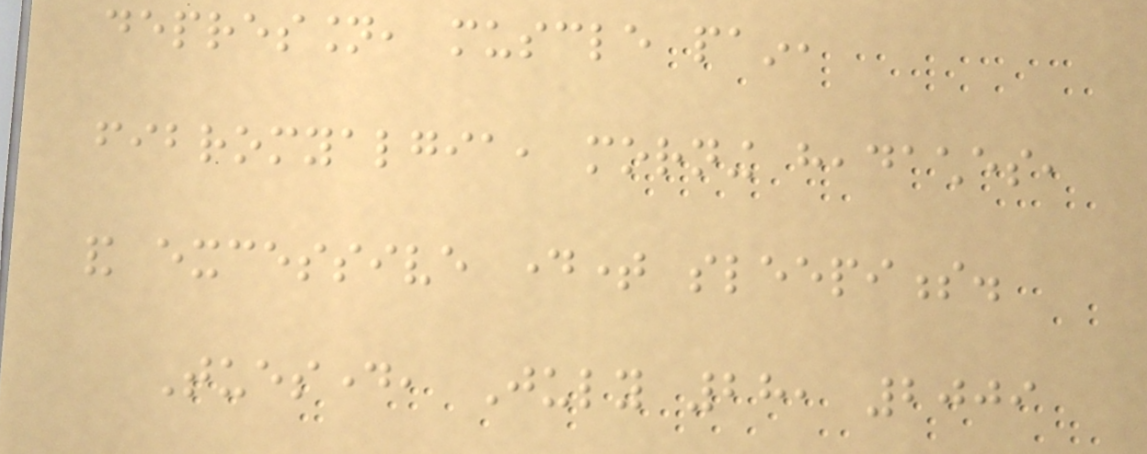depression, muscle pain,
fibromyalgia, morning headaches,
and excessive daytime sleepiness.
Tuesday, July 28, 2009
